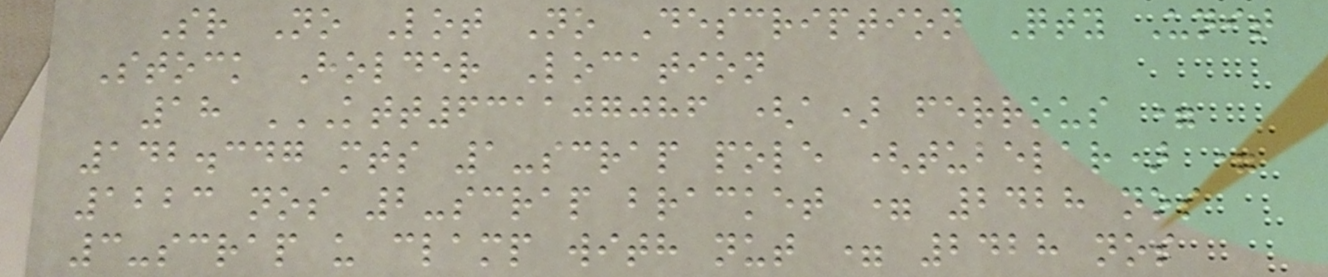Sr No Lot No Description Qty Unit
Stock Holder Location
18 KTT631107086 (A) FERROUS =
142.347 MTS 1-SCRAP POLE (TUBELAR) =
1223 NOS 2-SCRAP BRACKET = 2428 NOS
3-SCRAP U CLAMP WITH NUT = 2428 NOS
